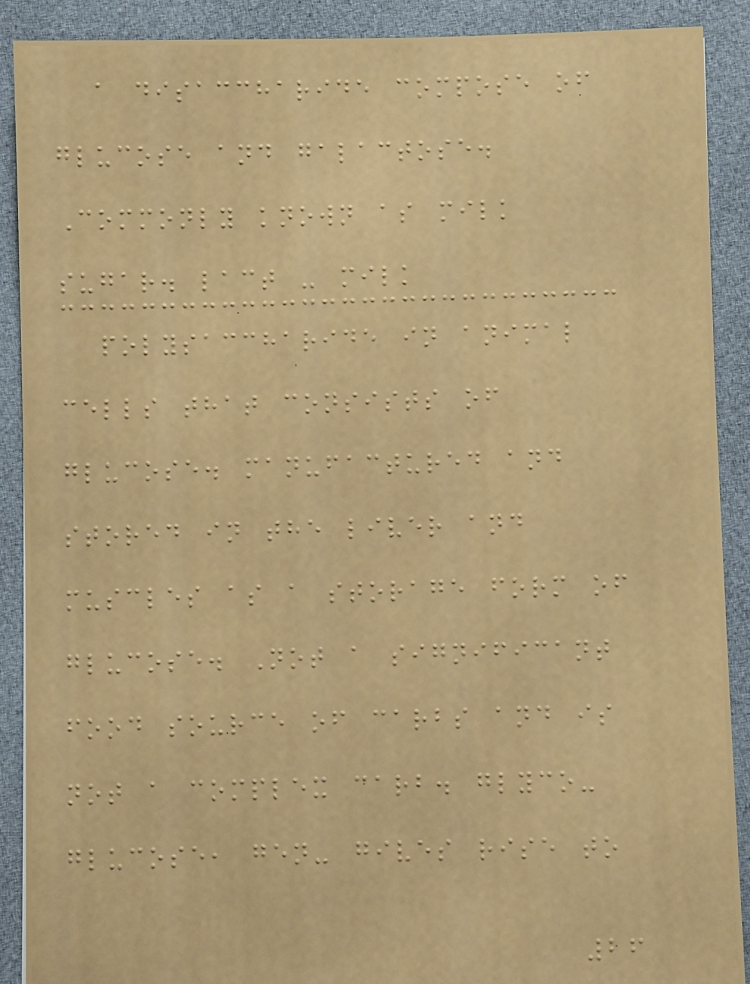a disaccharide compose of
glucose and galactose.
Commonly known as milk
sugar. lact - milk
polysaccharide in animal
cells that consists of
glucose. manufactured and
stored in the liver and
muscles as a storage form of
glucose. Not a significant
food source of carbs and is
not a complex carb. glyco-
glucose, gen- gives rise to
26
